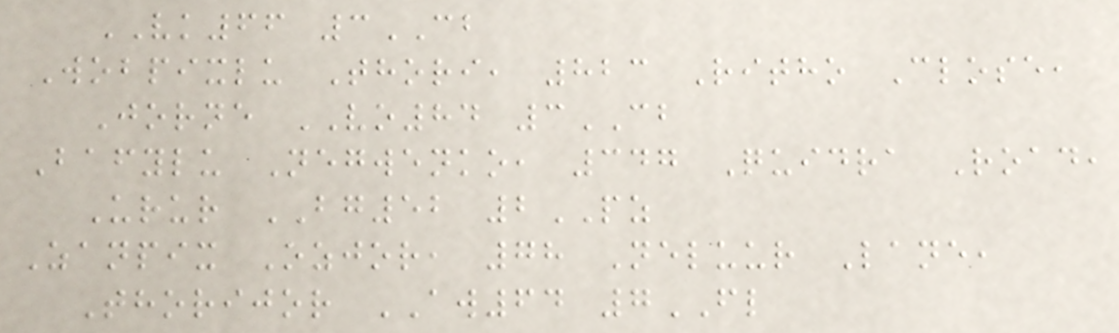VK66 3CB
Wobpixlu Thori, 823 Ritho Close,
Jorne VO84 3CB
Bafylu Negwenko, 347 Quidra Road,
Urur BG52 2PZ
Zanpix Ozjor, 78 Neluur Lane,
Thorijor AW64 7FL
